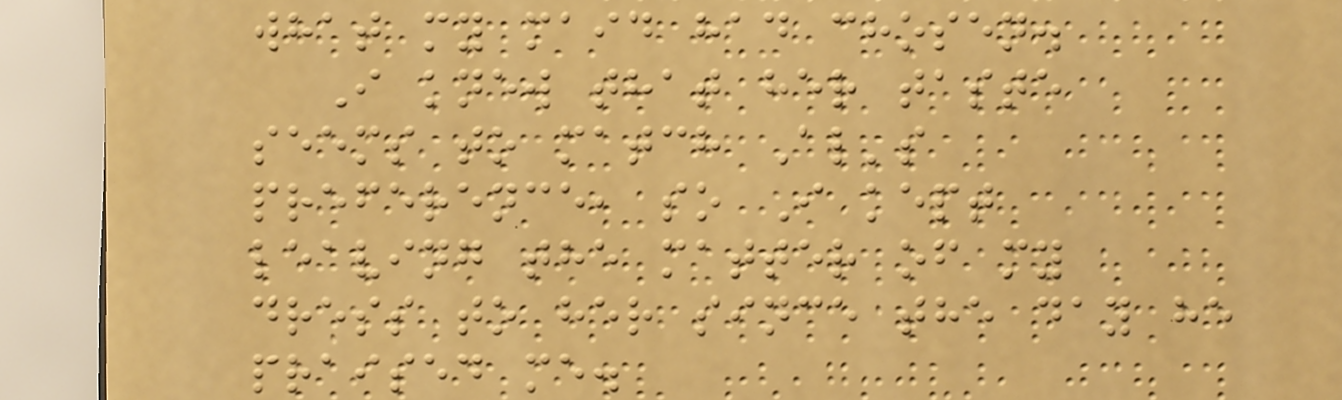what my maid had chosen.
I knew that her taste
seems to match Al's
preference, so I kept
leaving the matter of my
dress to her since the day he
praised me.
